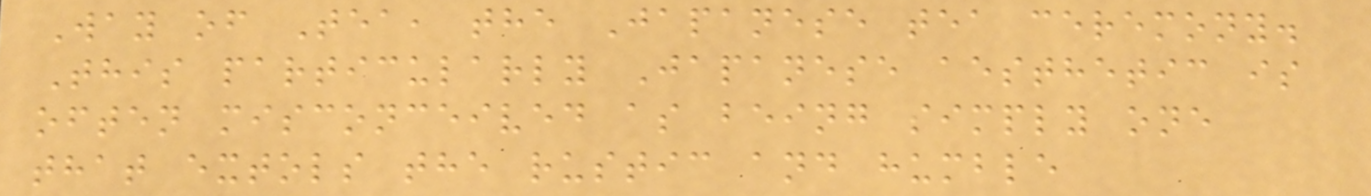Way of Tea, the Japanese tea ceremony.
This particularly Japanese aesthetic is
often misconceived as being simply one
that extols the rustic and humble
